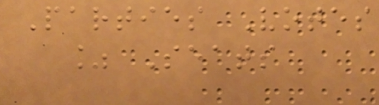Parties Votes
% Seats
